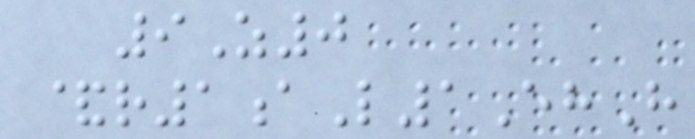9Z0
&r1aL1EhH
